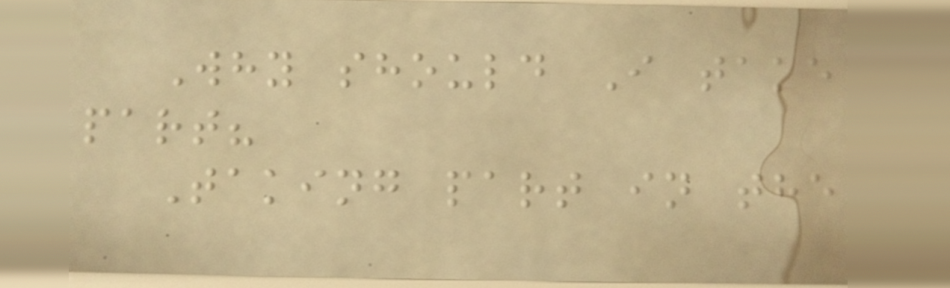Why should I take
part?
Taking part in the
